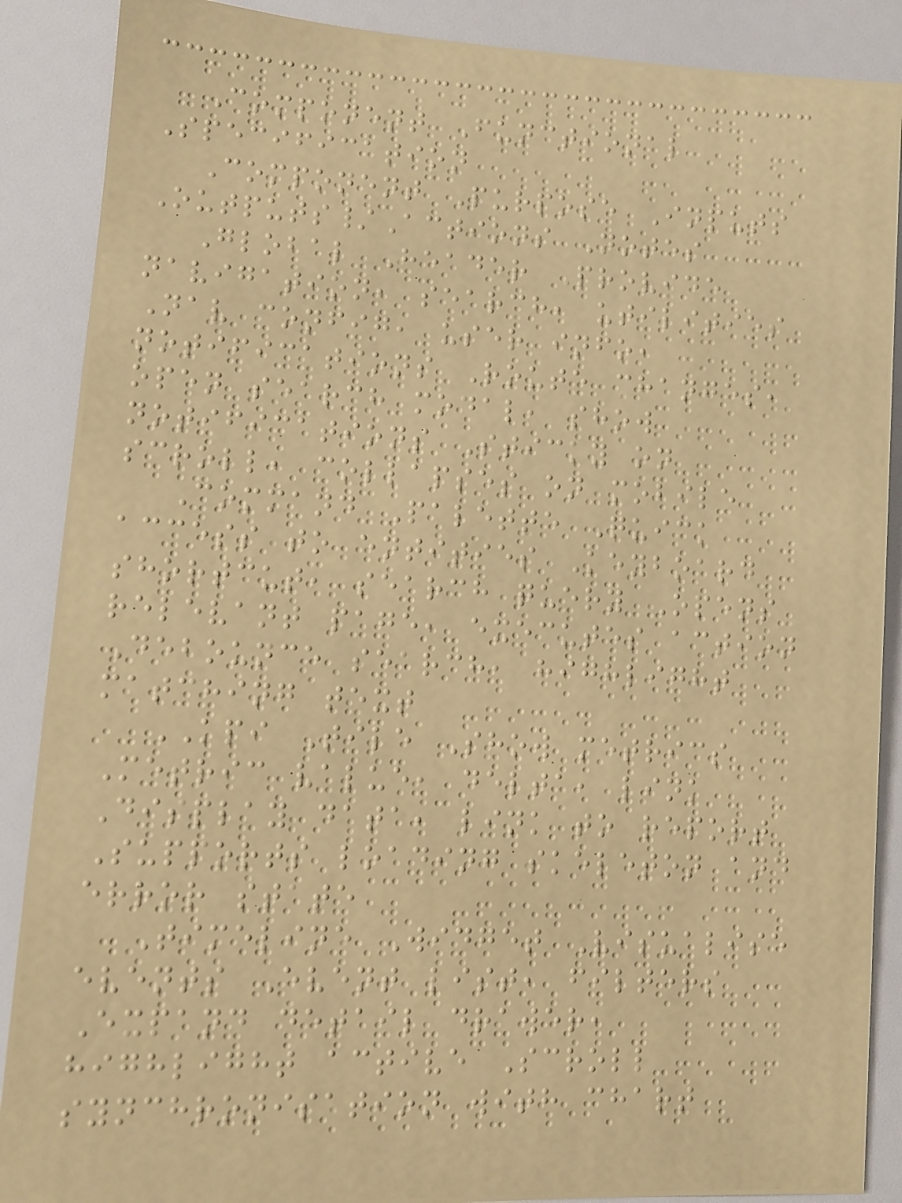Component Functional
Specification
Component Purpose Inputs
Outputs/Actions Notes
Global Header Provide
navigation, search, utilities
Nav config, user info,
notifications Route changes,
open search modal, show
notifications Sticky on
scroll, collapses on mobile
Command Palette Quick
access to entities Keyboard
shortcut, search query Opens
relevant page, executes action
Debounce search, highlight
matching text
KPI Tile Show metrics
Metric value, delta, link
Display data, link to report
Supports loading skeleton and
error state
Timeline Widget Visualise
events Event list, filters
Expand detail drawer,
highlight active Scroll
synchronisation with chart
